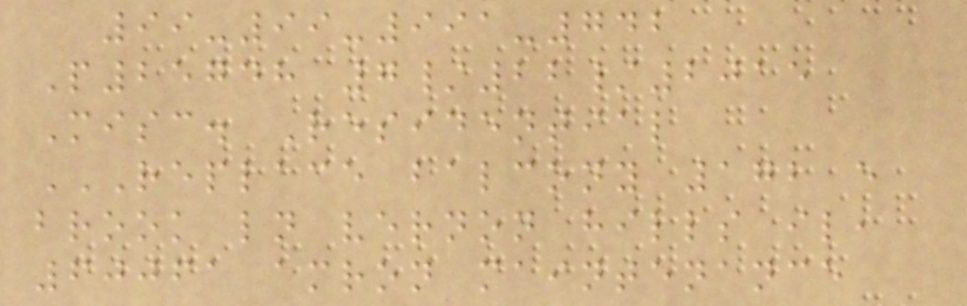99-99-991-742
P25748 7/22/2015
Misc. Residential
REPLACE BALCONY 172 E
BROOK LN VERNON HILLS IL,
60061 AMRON MAINTENANCE
